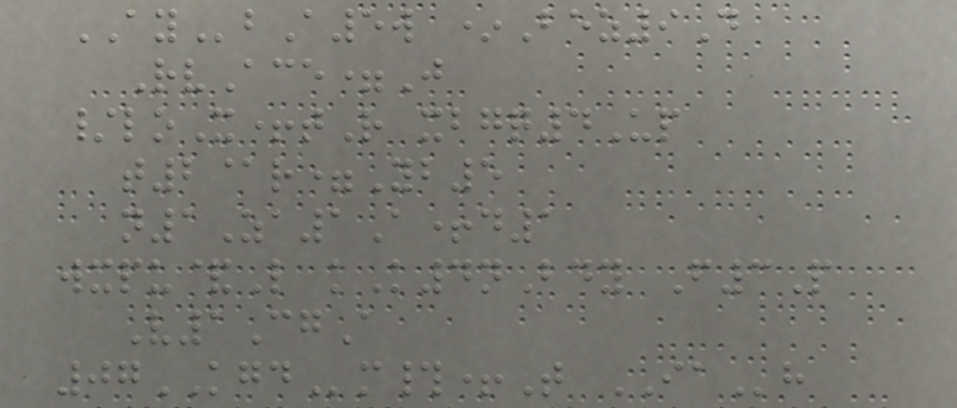AYbA5w *Bez9D
RvAce=J
/loX+tR xbgq4Up
t2@r=Yb5
n1Za1A+d1
wxpu&L kK4nBdy F3P
V1CgA
07KGDm#+T IAh
